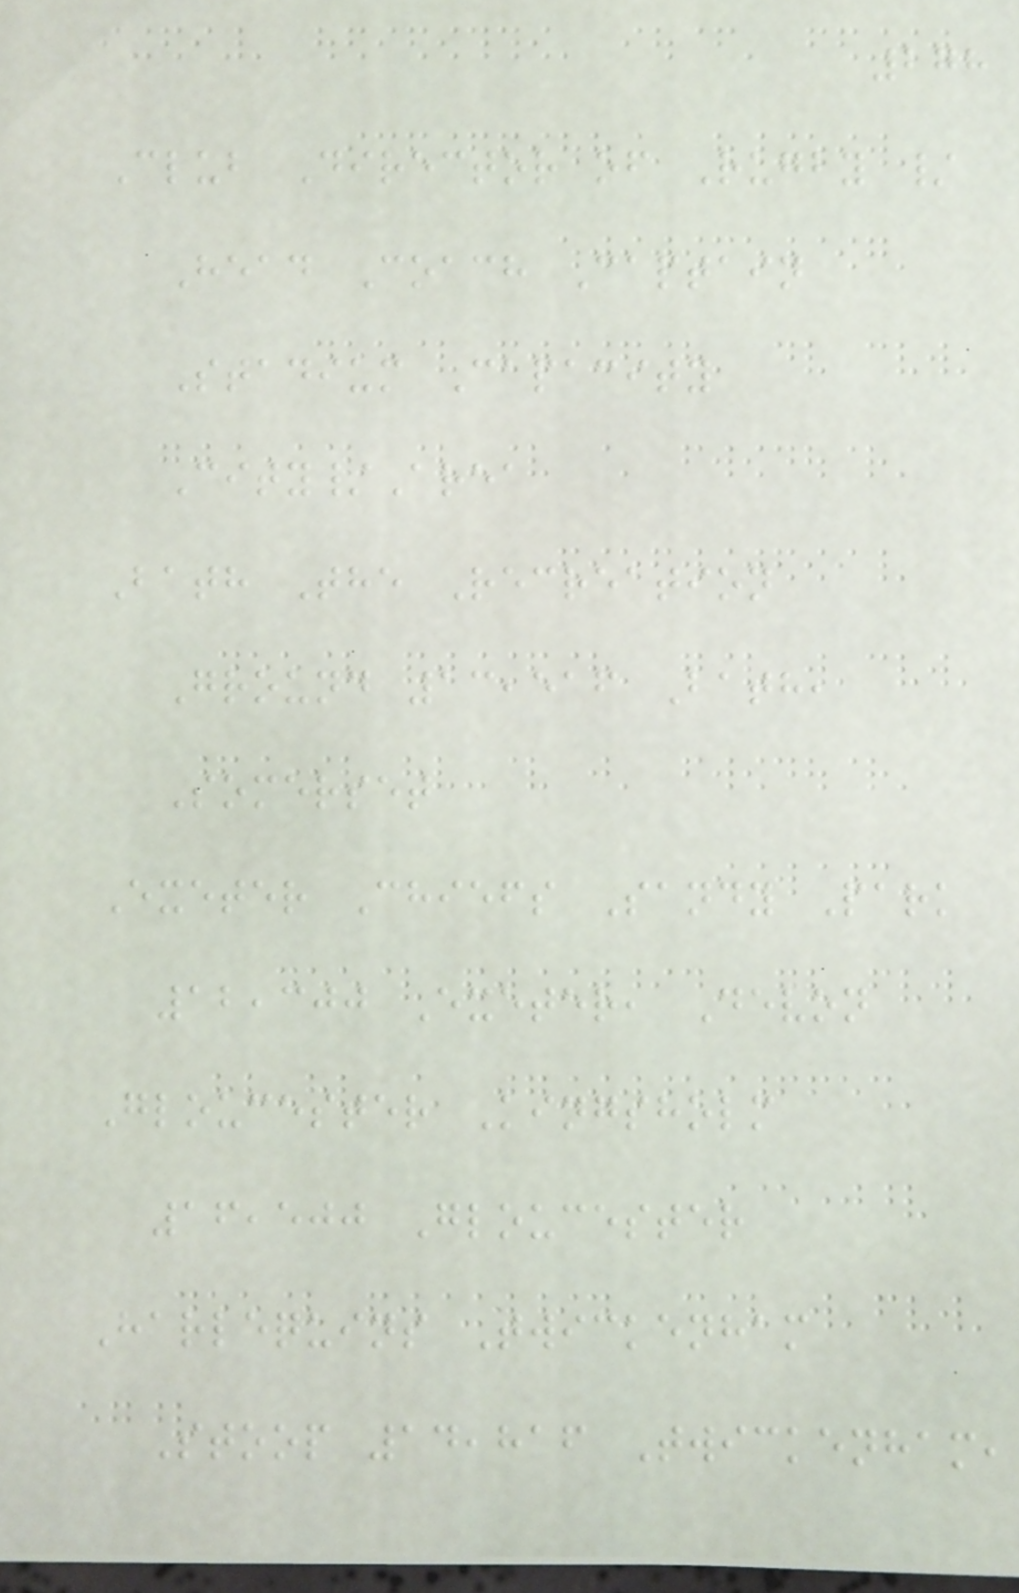278
Club Director of Rugby /
Head Coach Captain
Stadium Capacity
City/Area
Bath The Recreation
Ground 13,516 Bath,
Somerset
Exeter Chiefs Sandy Park
12,300 Exeter, Devon
Gloucester Kingsholm
16,500 Gloucester
Harlequins Twickenham
Stoop 14,816 Twickenham,
